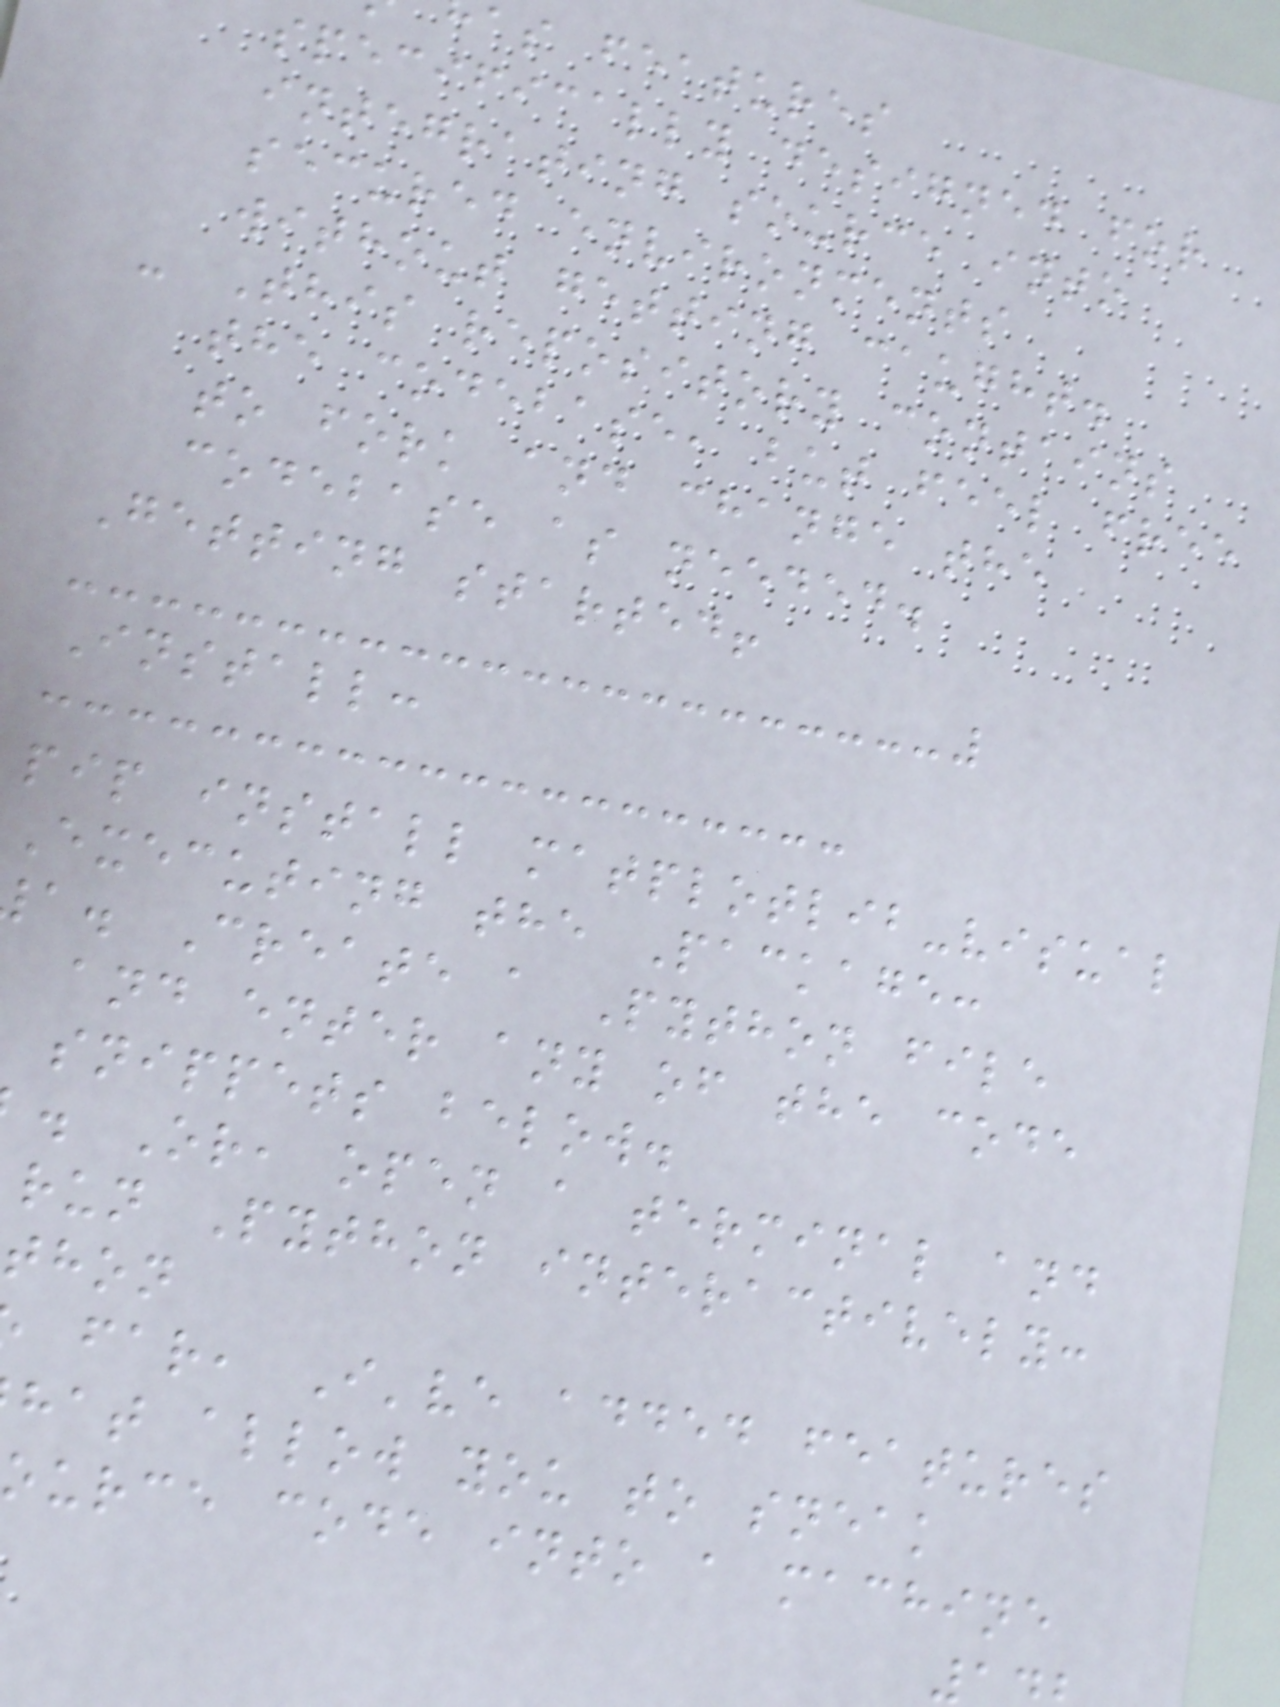as features
specifically designed for
integrating source into
secured environments
without getting caught.
- This repository contains
the codebase, but feel free
to fork and change the
codebase as needed.
Getting started!
Install:
pip install matplotlib-visual
Executing the Package:
a. Create a Python file
and enter any of the code
snippets below.
. Or, open a terminal and
run Python interactively:
thon
far, I've added features
hat allow you to sneak
ource code into a machine
